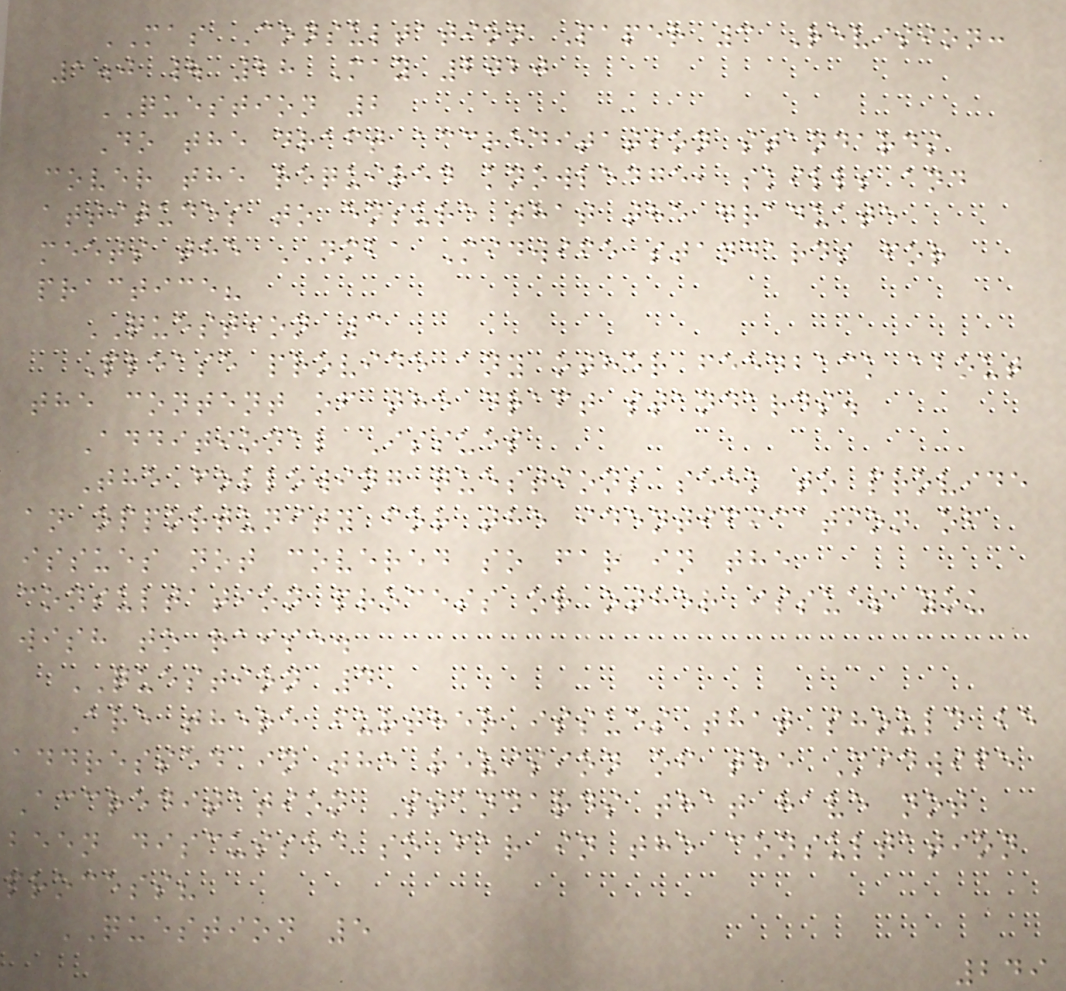MAS Consultation Paper 3 Revision:
1.0 | 28 May 2020
QUESTION 2
Do the draft accreditation standards
cover the required knowledge, skills and
attitudes to ensure that the graduate
meets the NMBA Midwife standards for
practice?
QUESTION 3
Please provide any other feedback about
the content of the draft standards.
Additional Issues
The following questions seek to provide
an opportunity for the identification of
issues not covered so far in the
consultation process or other issues you
wish to raise.
QUESTION 4
Are there further issues that should be
addressed in the revision of the Midwife
Accreditation Standards that have not
been discussed so far in the consultation
process?
QUESTION 5
249
